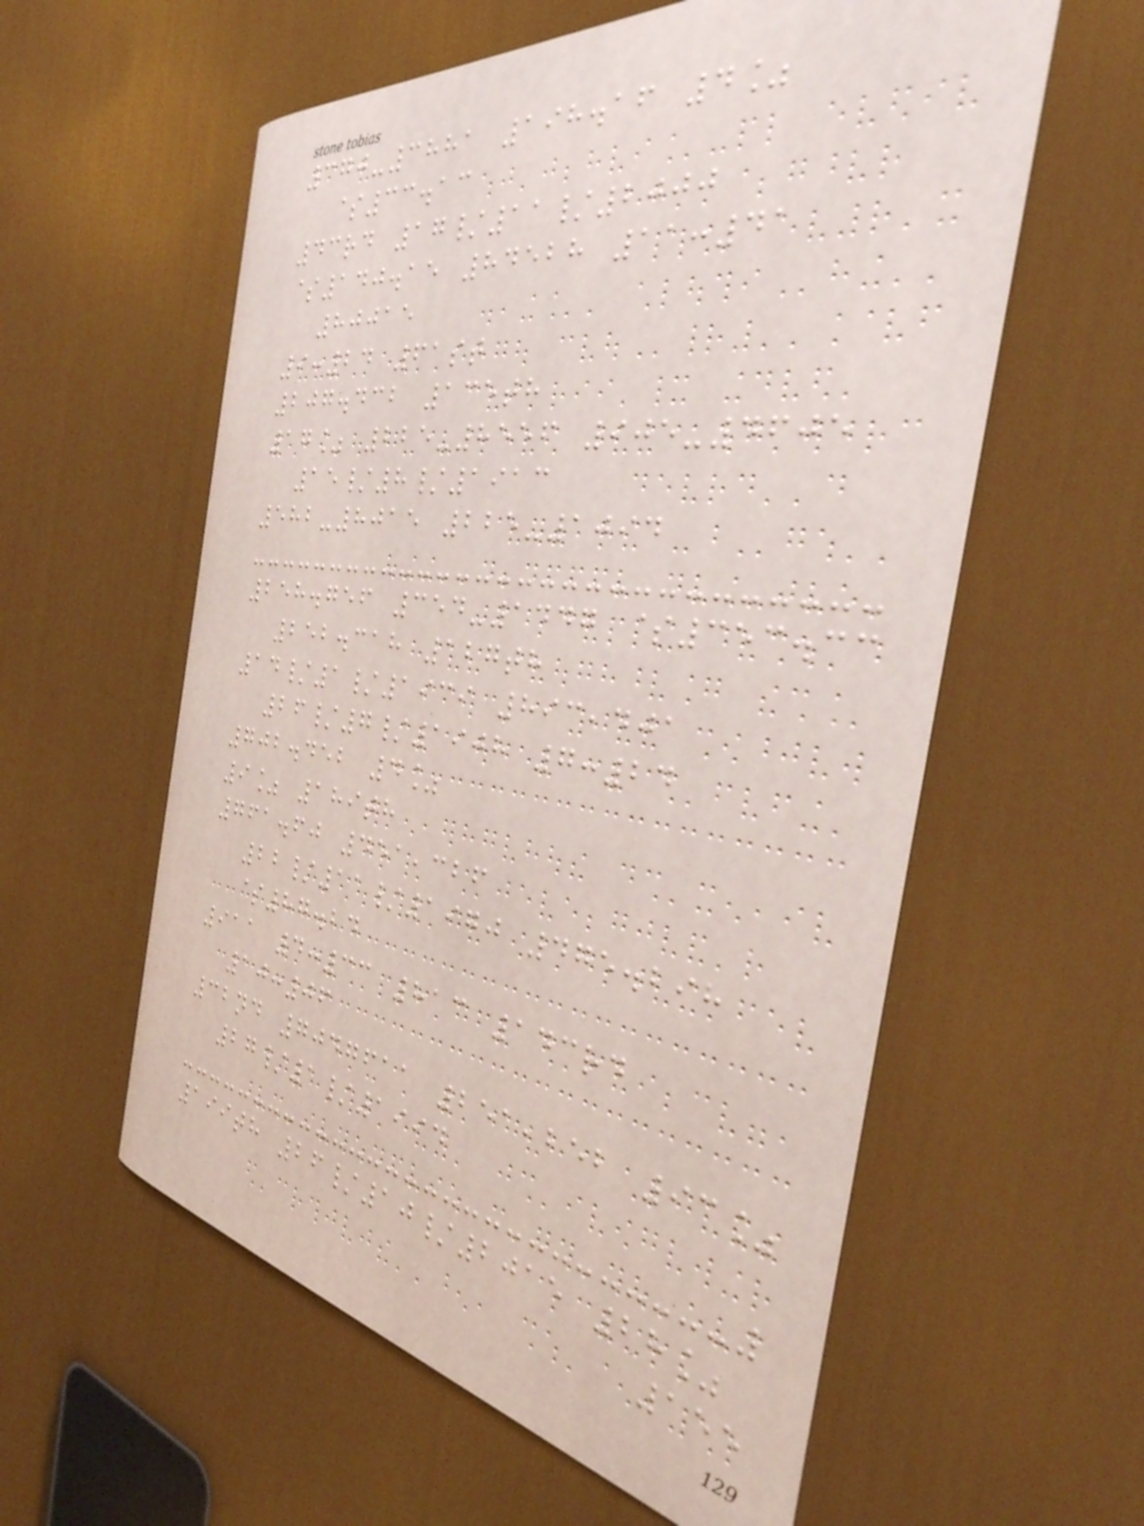370-3881 198.16 4%
$33.13
43rd 17/11/2000
$140.15 84528 11:41
80015
9:24 61st
207.432 135th
17% 225-8556 905-4605
15/8/1913
582-8015 225-1094
258.756 354-1447 $353.33
252.318 127th
14/1/1939 893,401
26/7/1908 7:24
702.452 4%
9% 189th
761.60 451,326
22/11/1970 475.298
$87.24
911 4:33 813 143rd
10:06
32nd 7047611 251,252 93%
27/1/1994
199th 26/10/2015 28%
155
